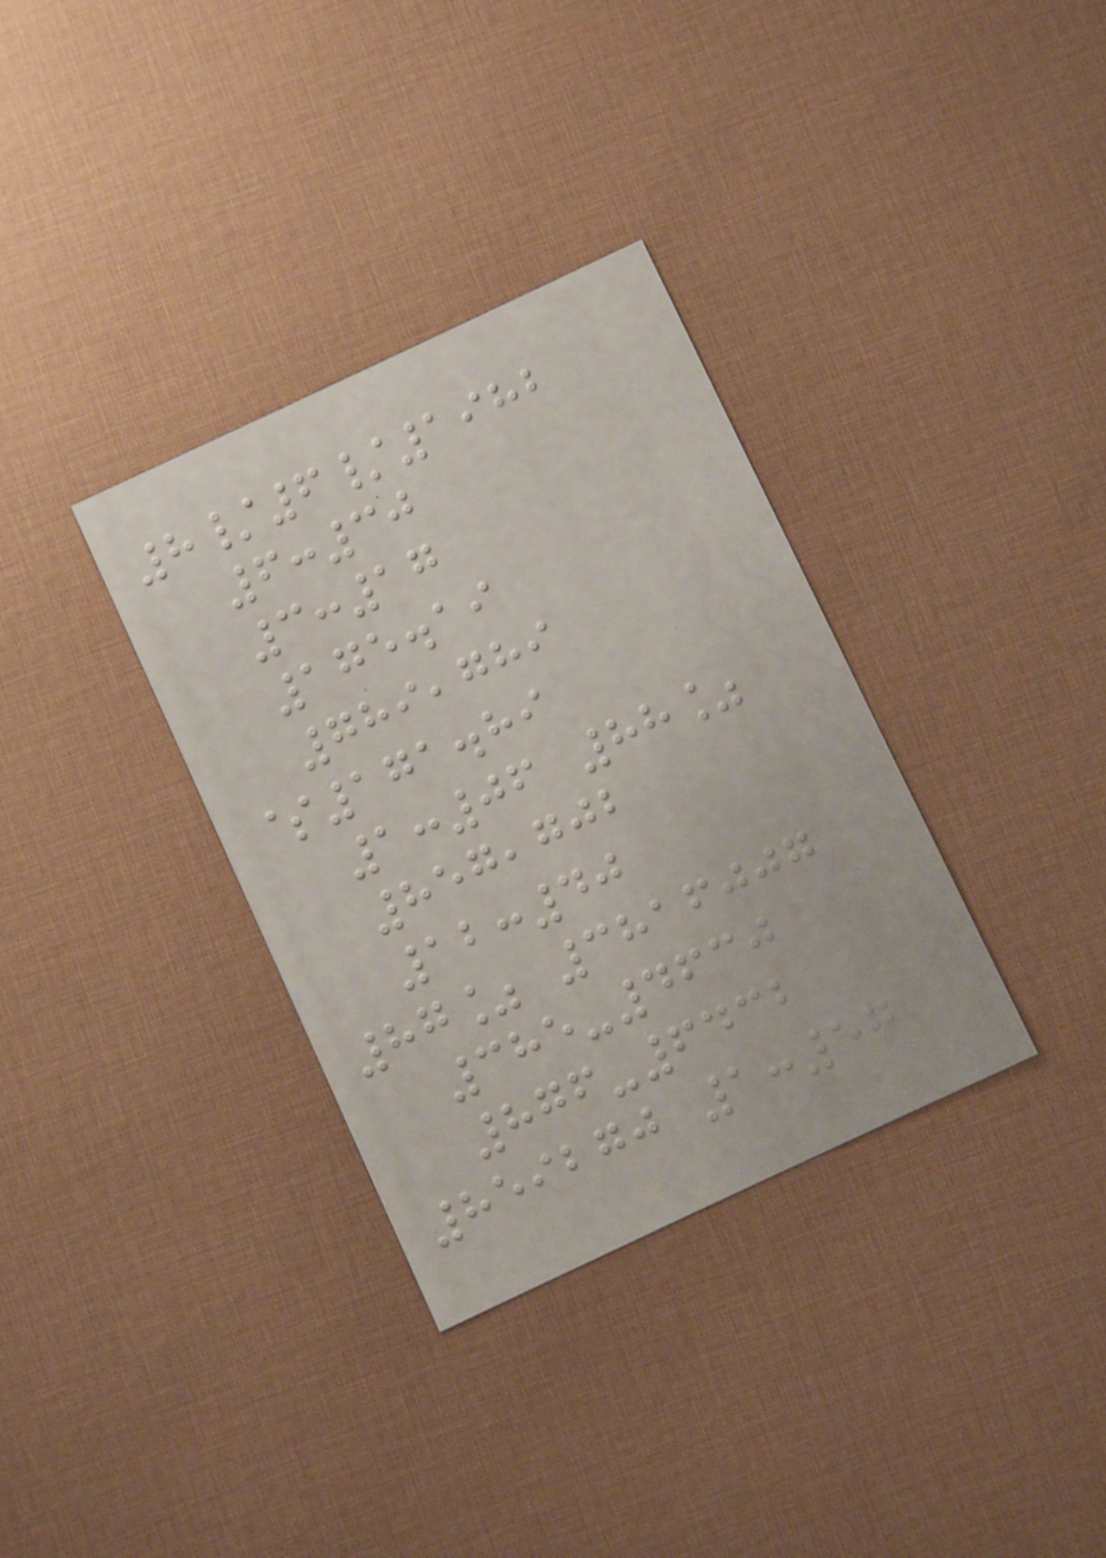8/6/1982
6:30
3:17
175.19
789,789
$171.89
1:06 88%
857,702
12:40
87% 3816007
385-4630
876-6432
859270 1:57
